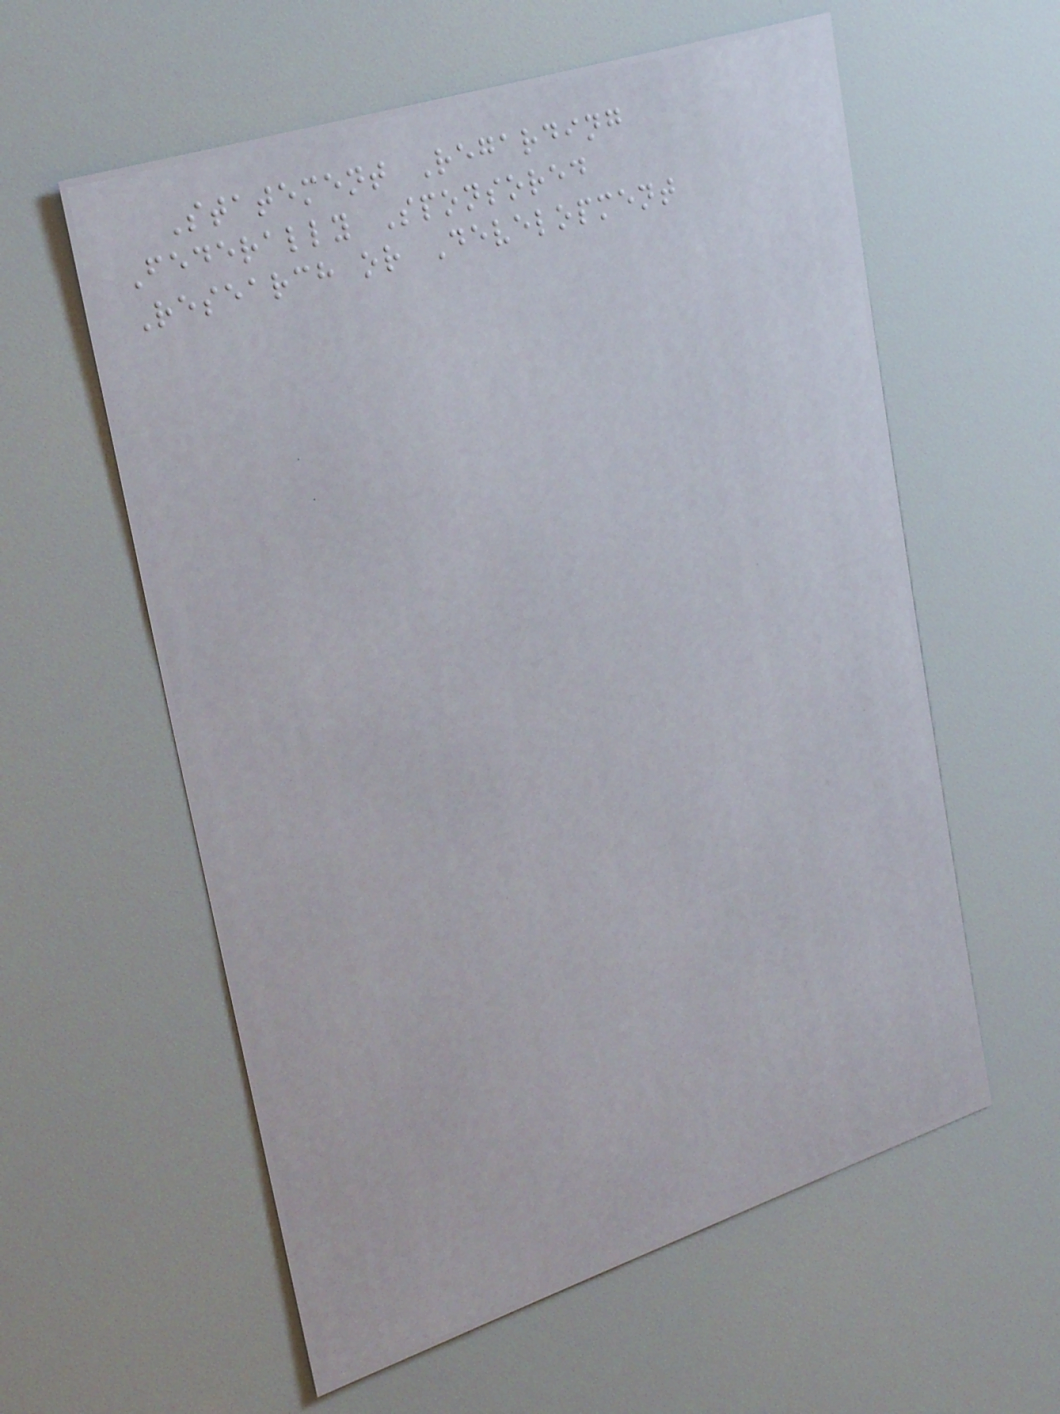Statement Regarding
Federally Sponsored
Research or Development
